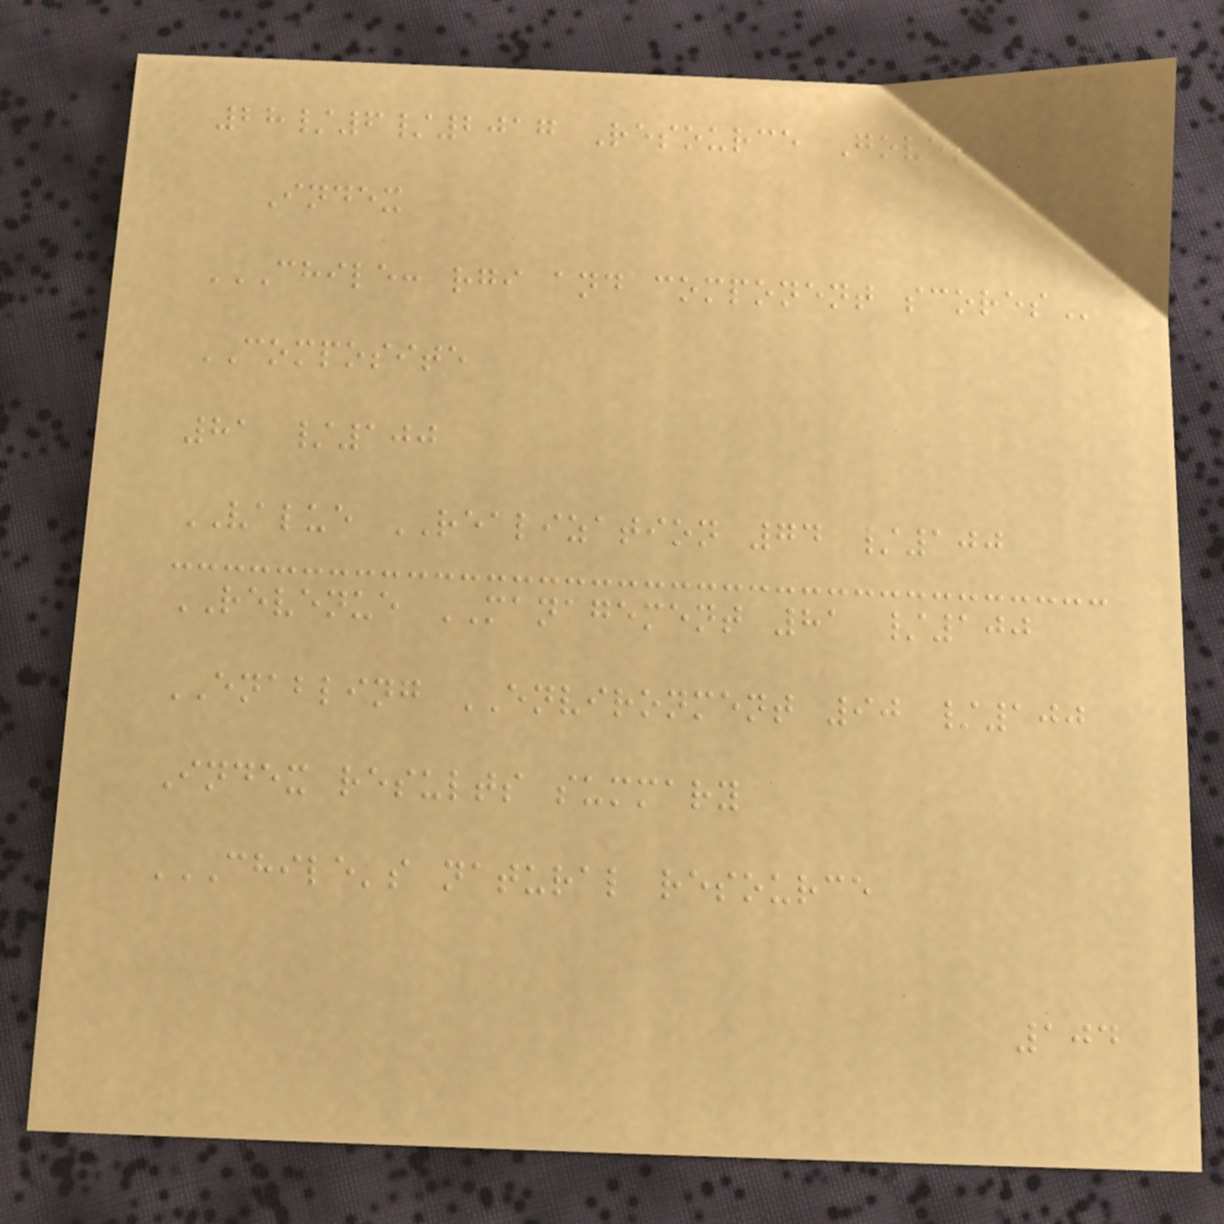28/6/2017 Resource Governance
Index
CHILE: RGI AND COMPONENT SCORES
COMPOSITE
81 /100
VALUE REALIZATION 74 /100
REVENUE MANAGEMENT 81 /100
ENABLING ENVIRONMENT 90 /100
Index results summary
CHILE'S NATURAL RESOURCE
104
